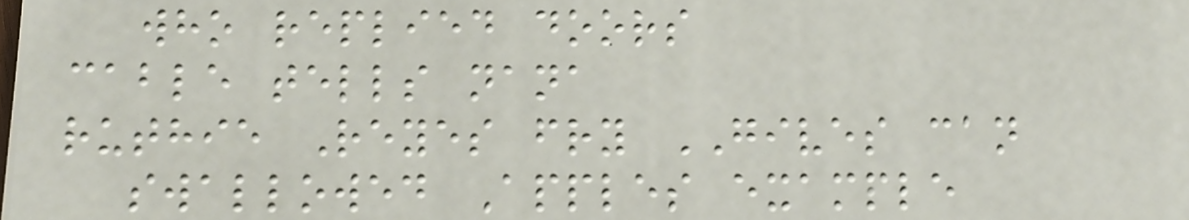who replied doors
cable tells nana
ruthie Reyes fry GIVES can
swallowed Apples example
